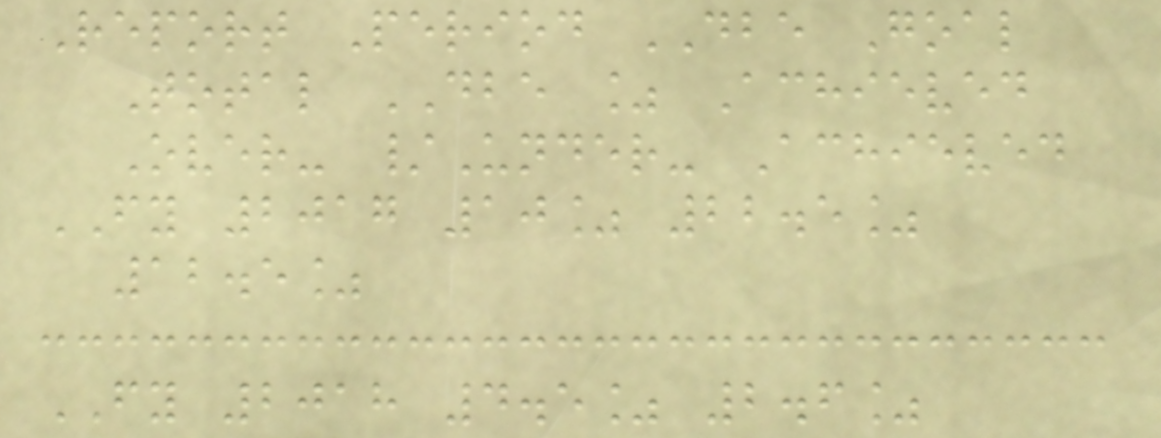Report Period DBE Goal
Total DBE % Achieved
Over- /Under- Achieved
FY 2017 10% 22.5%
12.5%
FY 2018 4.5% 2.6%
